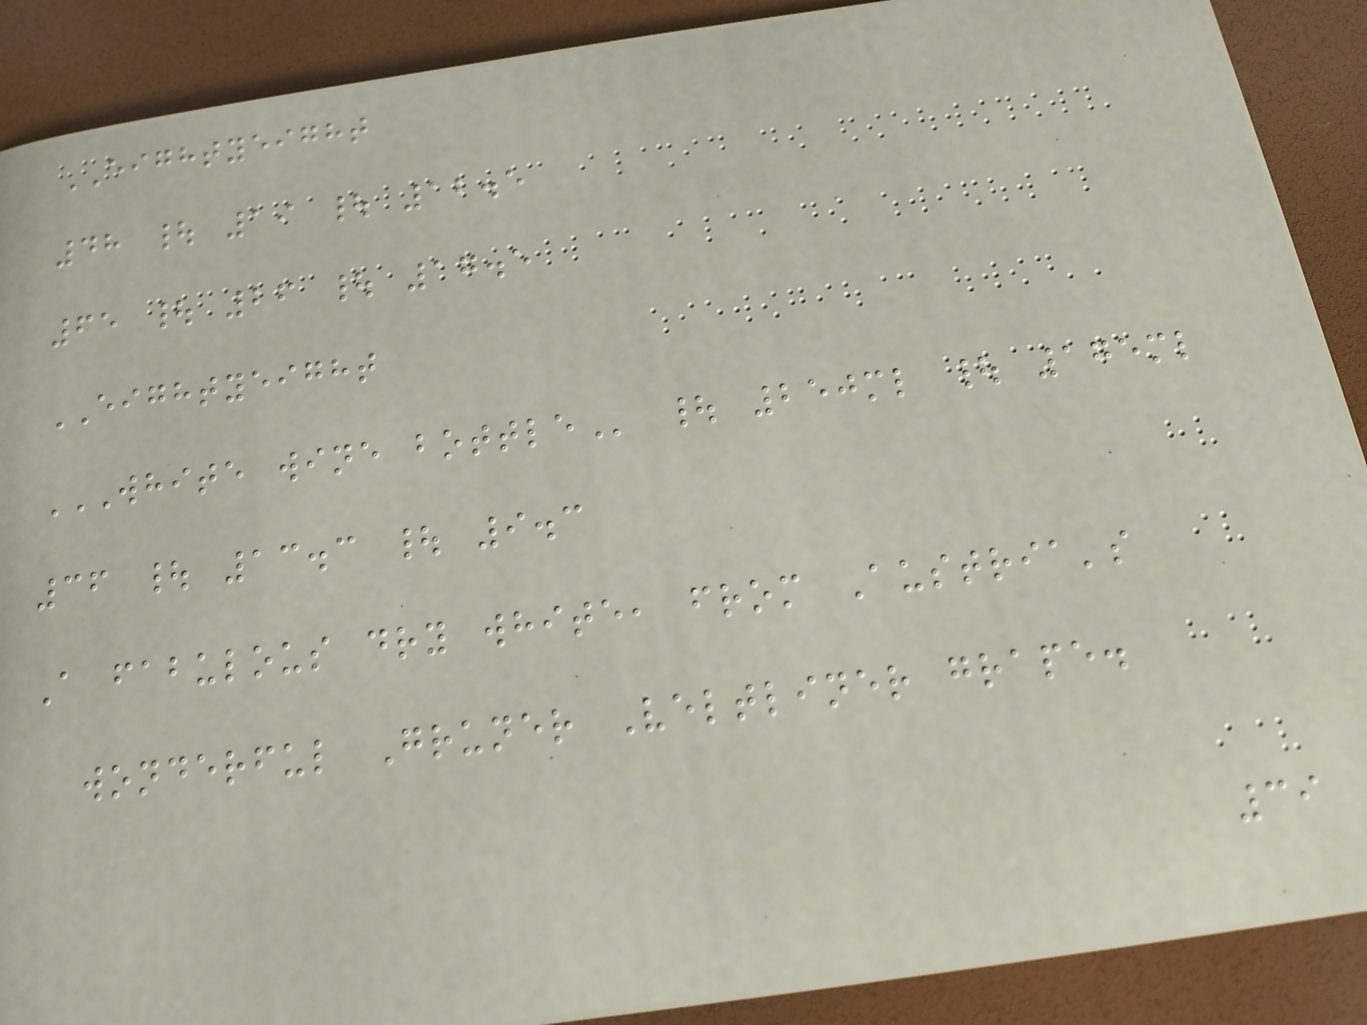EIGHTYEIGHT
48 | 19 | 12.5
65 | 26 | 17.5
EIGHTYEIGHT
WHITE WINE BOTTLE | 250ml | 175ml
36 | 13.3 | 9.3
A fabulous dry white, from Austria's
wonderful Gruner Veltliner grape.
39
